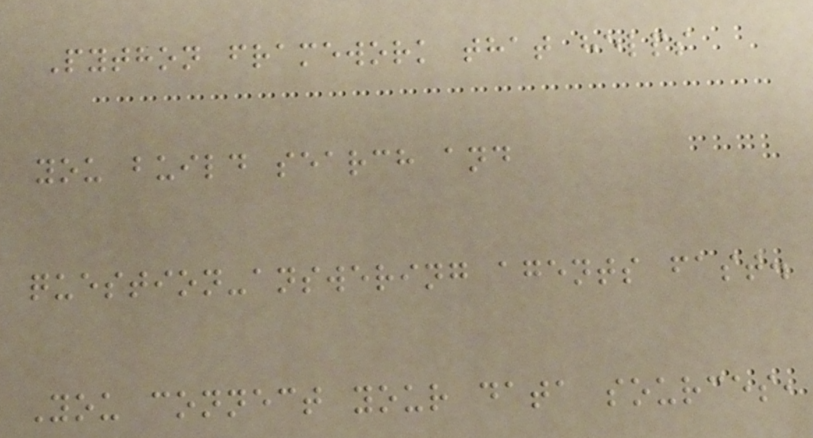Python framework that helps
you build search and
question-answering agents fast.
You connect your data sources,
